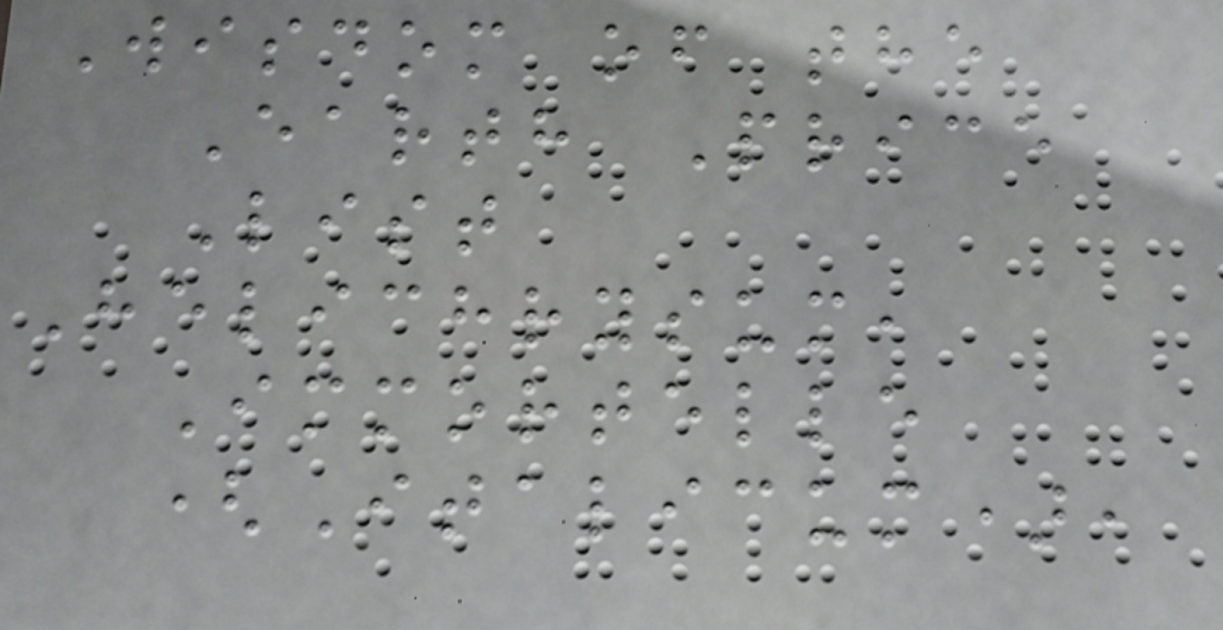Wisdom of the
Earth Price
List
Helichrysum,
Immortelle
(Italicum),
